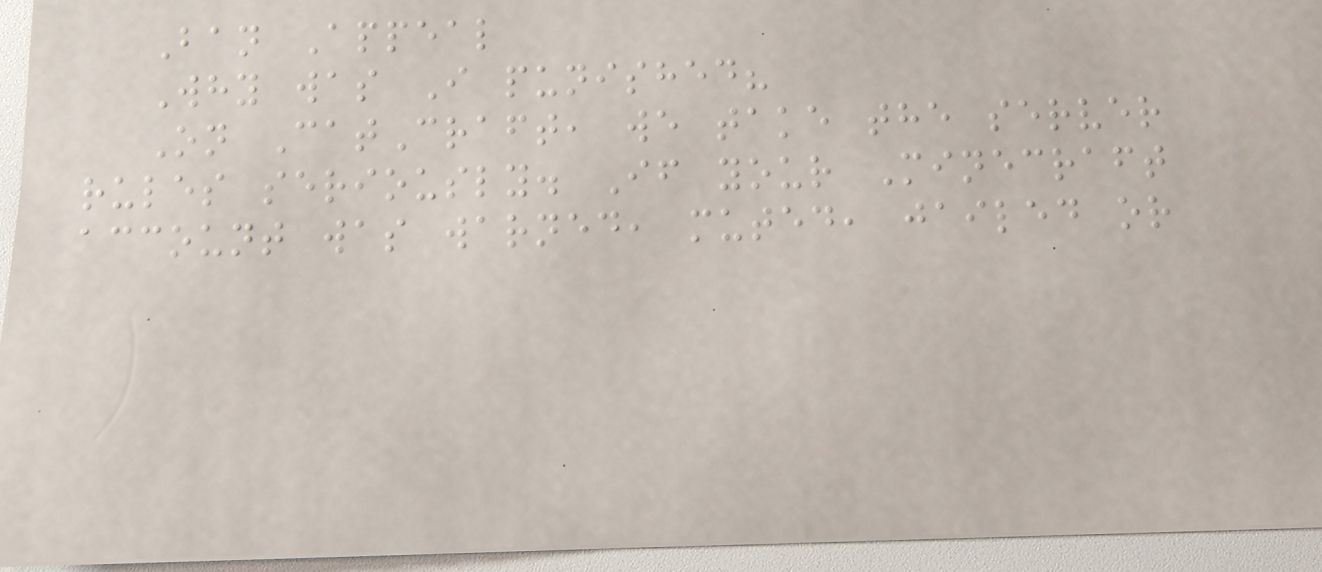Ban Appeal
Why was I punished?
On CatCraft, we take the server
rules seriously. If your Minecraft
account was warned, muted, jailed or
